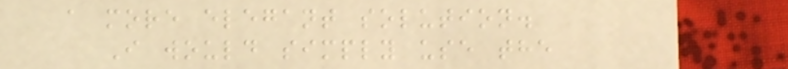a more elegant solution.
I would simply use the
